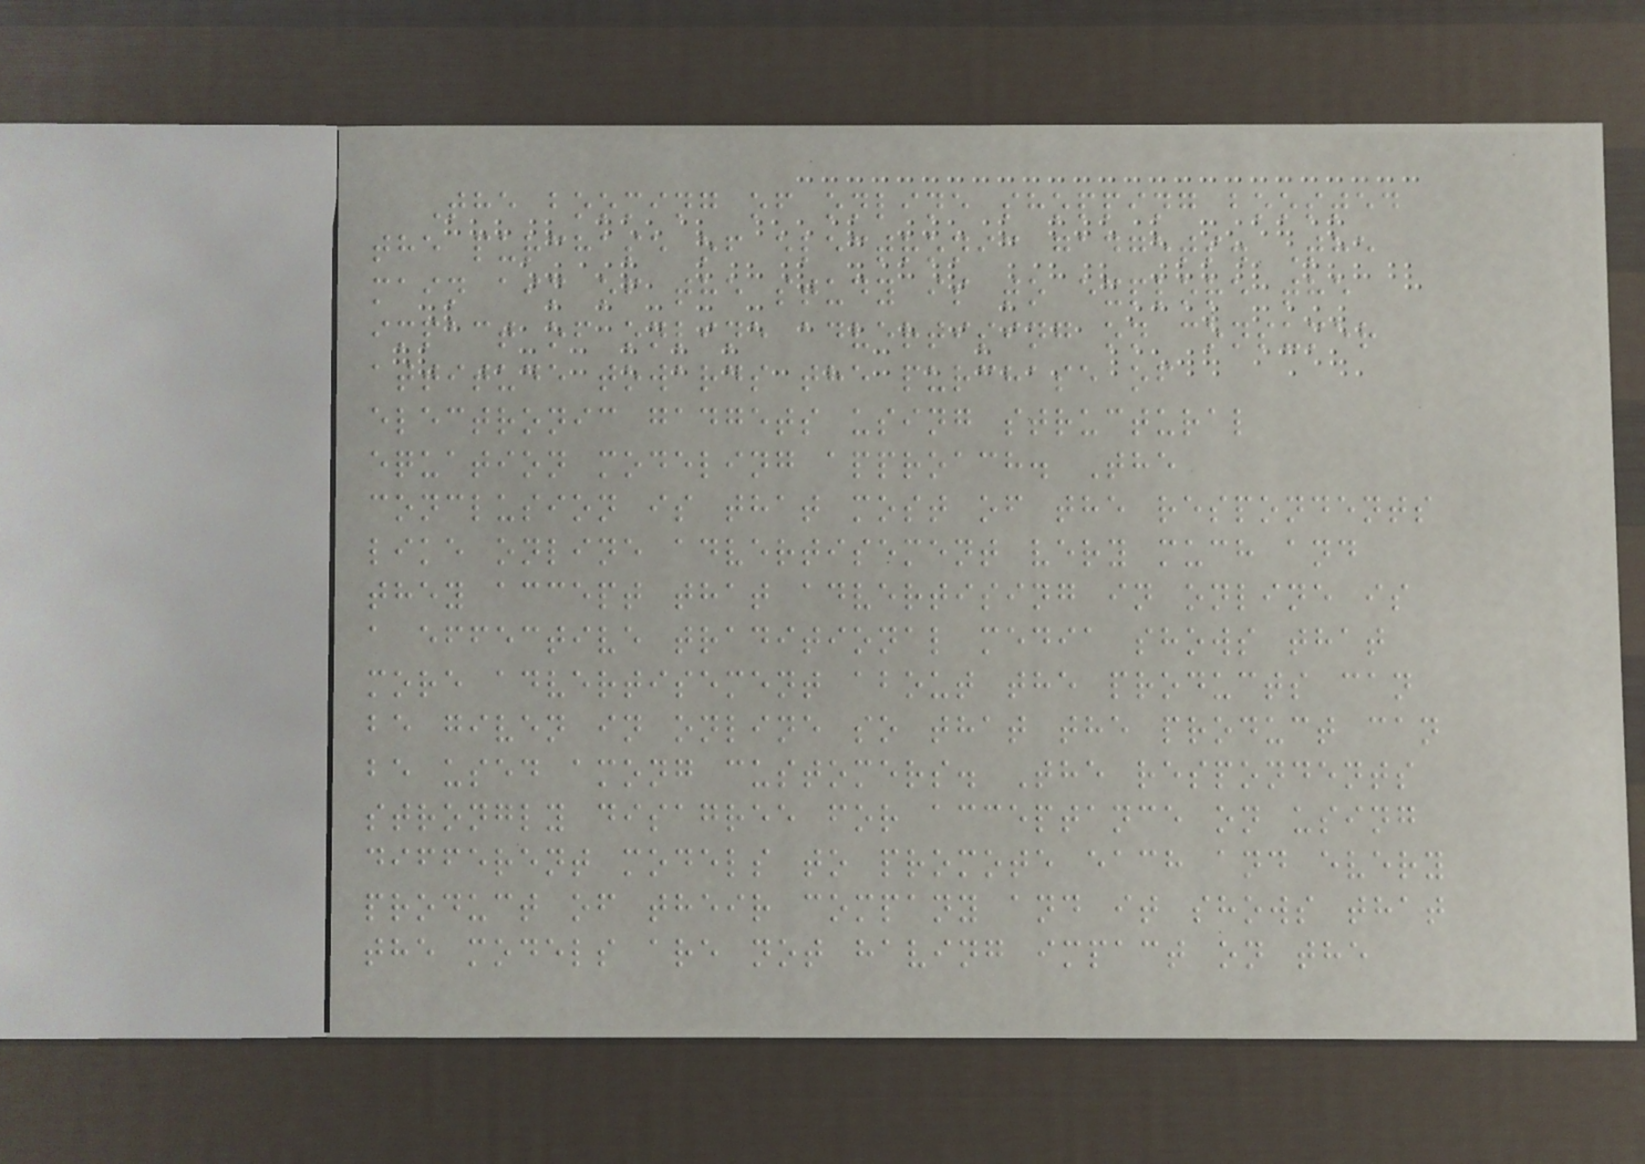The booming of online shopping boosted
the purchase of electronic gadgets. The
main aim of the study is to explore the
impact of online advertising on consumer
attitude towards the purchase of
electronic gadgets using structural
equation modeling approach. The
conclusion is that most of the respondents
like online advertisement very much and
they accept that advertising in online is
a effective traditional media shows that
more advertisement about the products can
be given in online so that the product can
be used among customers. The respondents
strongly disagree for acceptance on using
different models to promote each and every
product of their company and it shows that
the models are not having impact on the
